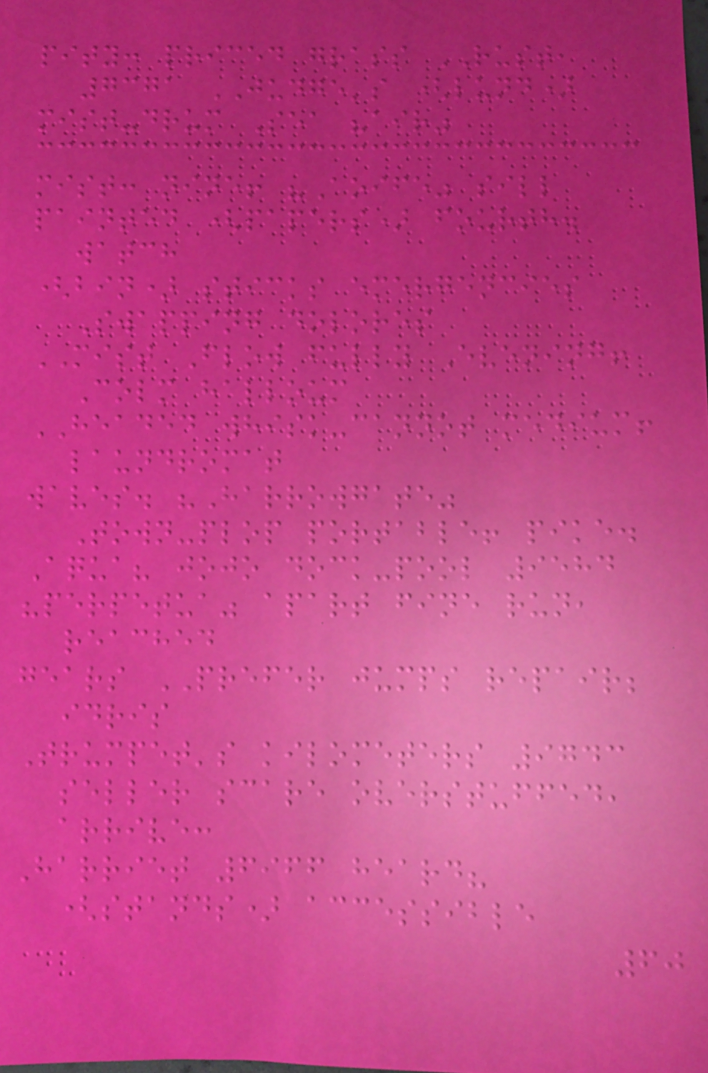pity: priced grass RUST,
7371 JUDGE's (lund)
mist-drum Sea "air"
mist: nine! "Aoife" sill
painted (papers) fourth.
watch
(bin) sticks emergencies
Swapping dolores
MIST Flow fully Evening!
Colm halloum
HEADED whisk-cannot medium!
laundromat
waves. "Harrowgate"
Town-plop portable! pike.
Aqua? jojo dock-pool 9584
"perpetua" apart fine run,
reached
gears PREFER jumps repair;
idris
Trumpet's kilometers 9743
seller scare overstuffed,
arrive:
Harriet 6966 heard?
(stands) accessible
60
